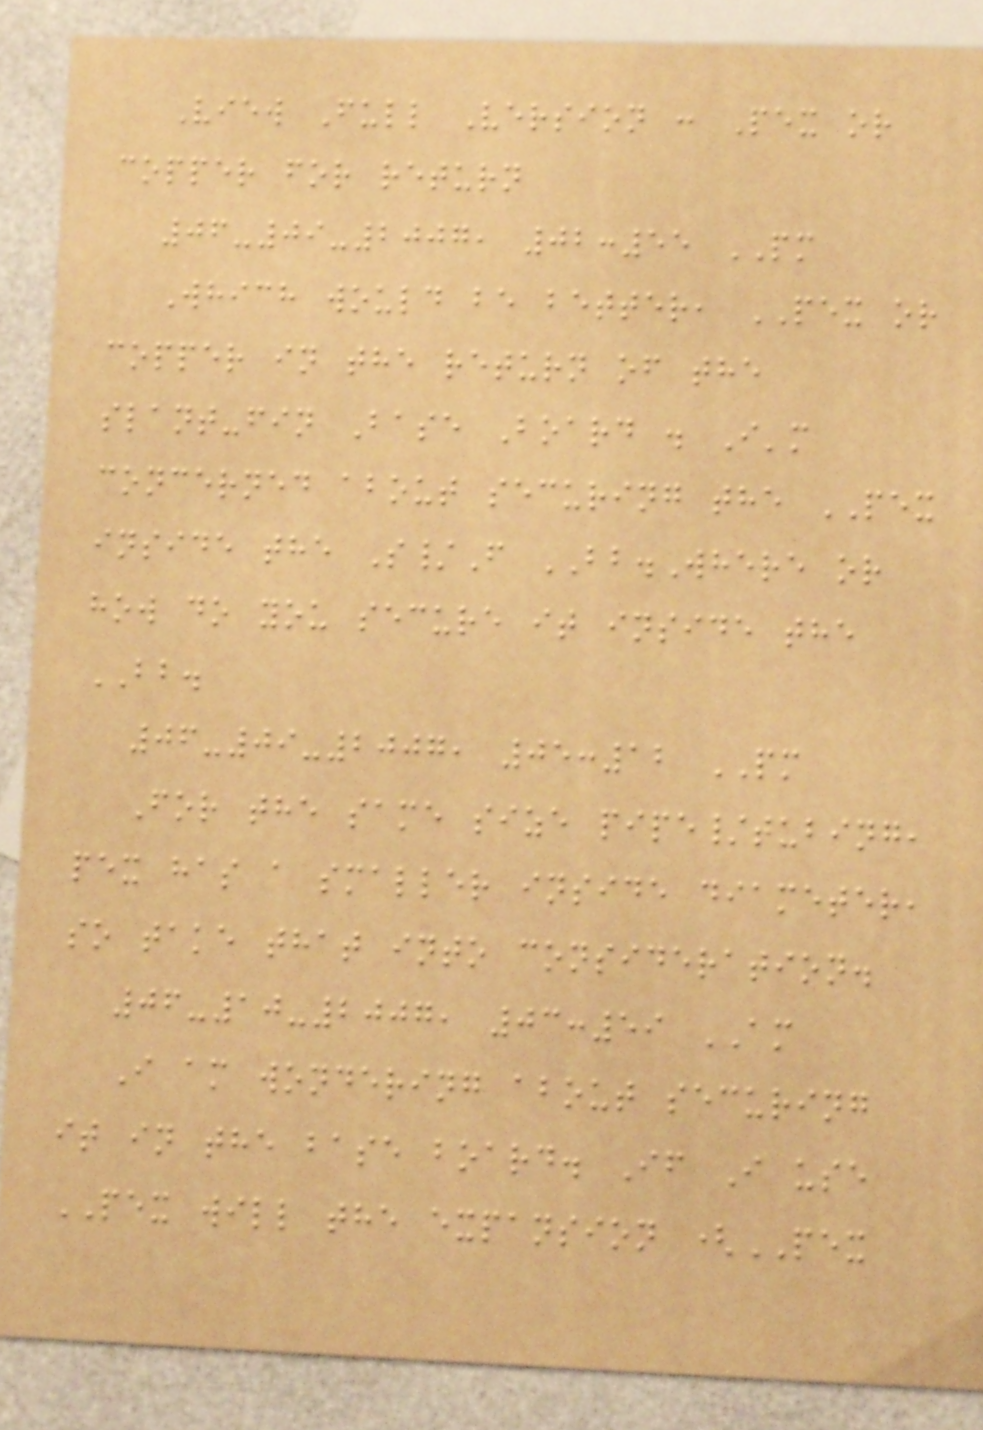View Full Version : Pex or
copper for return
06-09-2007, 02:55 PM
Which would be better, PEX or
copper in the return of the
slant-fin Base Board . I'm
concerned about securing the PEX
inside the S/F BB.Where or
how do you secure it inside the
BB.
06-09-2007, 05:12 PM
For the same size pipe/tubing,
pex has a smaller inside diameter,
so take that into consideration.
06-10-2007, 03:59 AM
I am wondering about securing
it in the base board. If I use
PEX will the expansion (PEX
